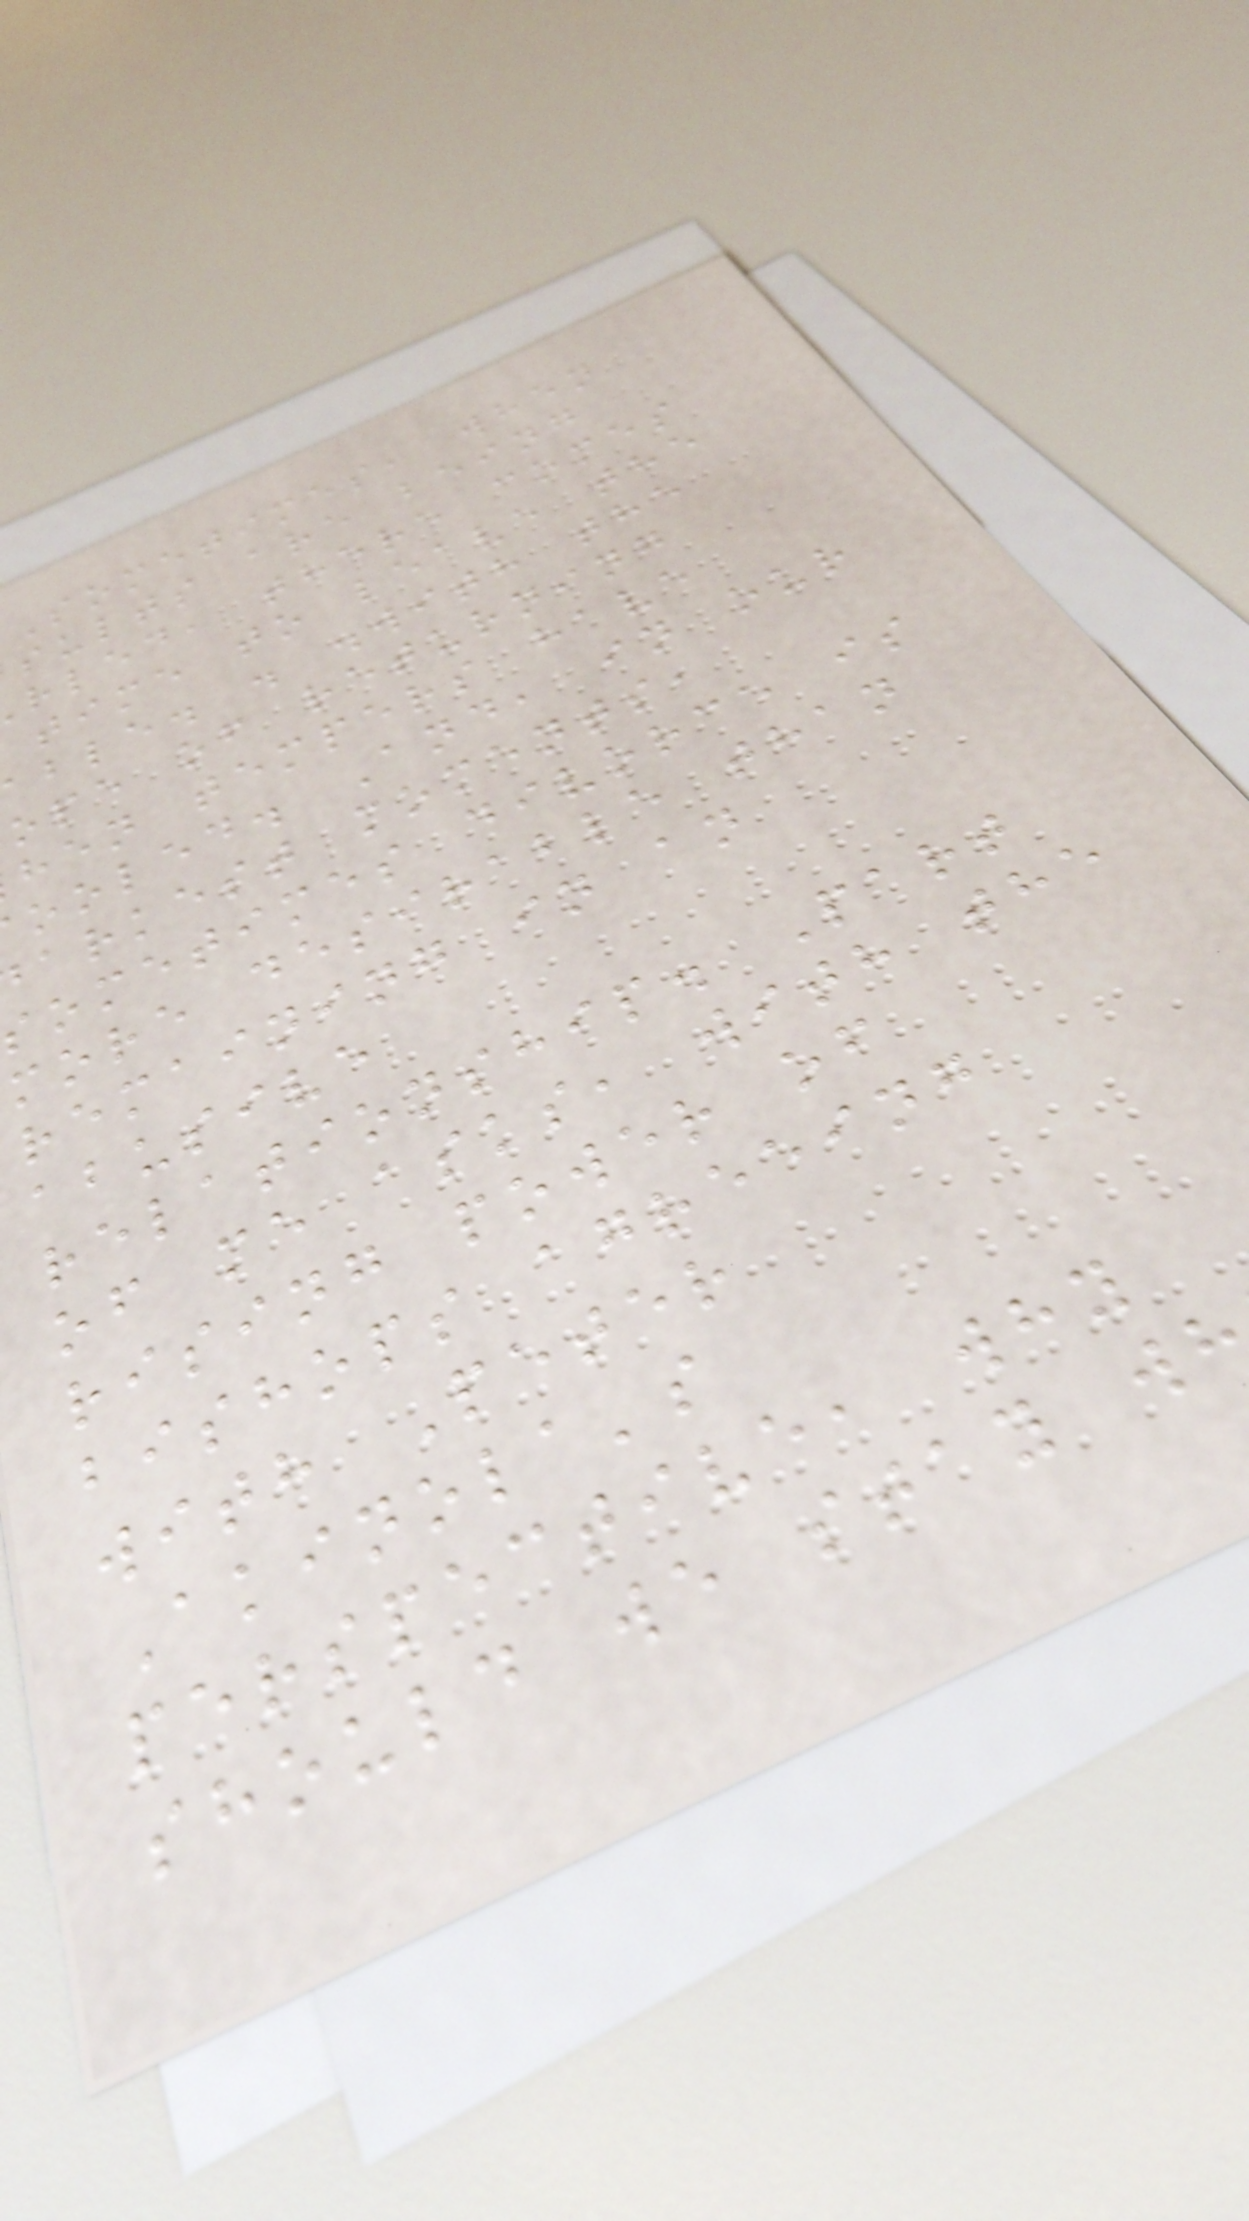Sometimes, when
sults are being
rled, there comes
time to leave the
able. . .with the
ope of returning
hen tempers have
ooled. And, in our
arkest moments,
sometimes divorce is
more desirable than
remaining in an
abusive
relationship. Part
of me asks, with the
rising power of
bishops agreeing
with Peter
Akinola's
perspective, why
should we stay w
